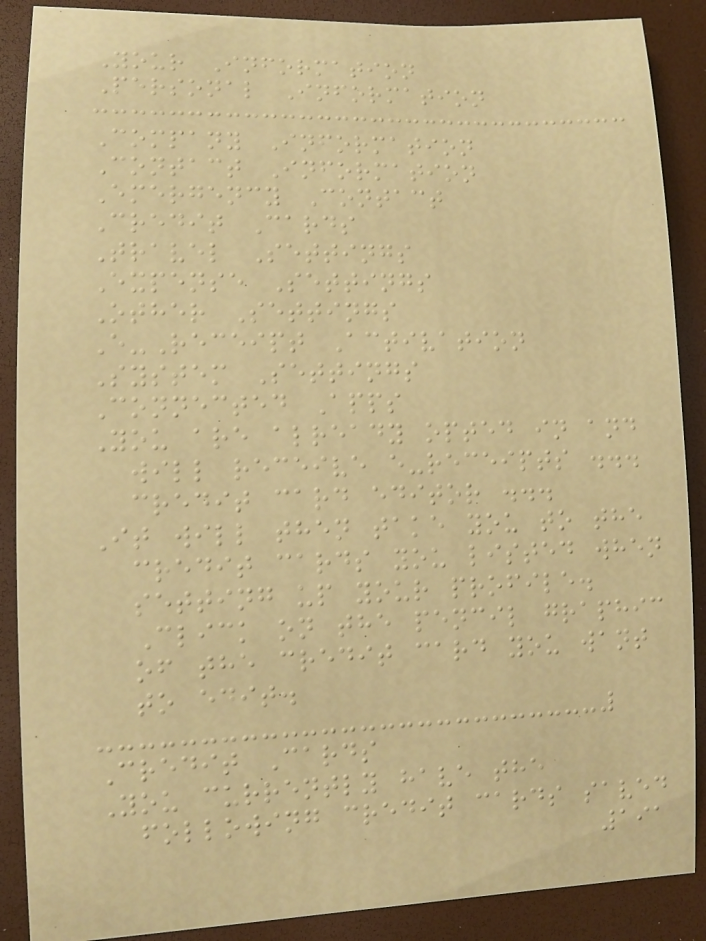Your Information
Personal Information
Company Information
Contact Information
Emergency Contact
Credit Cards
Travel Settings
Expense Settings
Other Settings
E-Receipt Activation
System Settings
Connected Apps
You are already opted in and
will receive e-receipts ...
credit card editor ...
It will then take you to the
credit cards you listed when
setting up your profile.
Click on the pencil graphic
of the credit card you want
to edit.
Credit Cards
You currently have the
following credit cards saved
191
